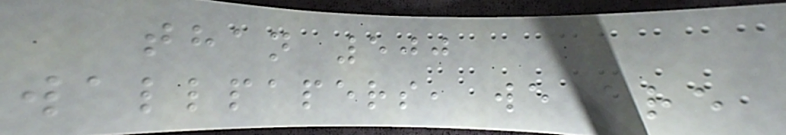than 500
wallpapers, we are
